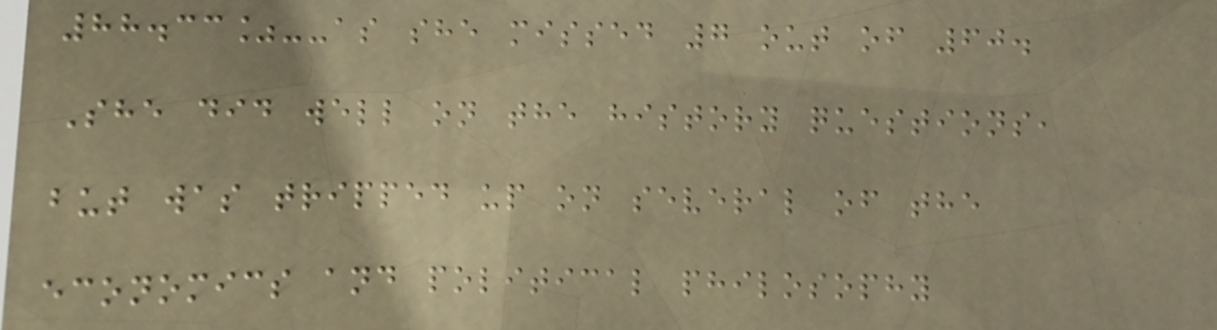88.33%--as she missed 7 out of 60.
She did well on the history questions,
but was tripped up on several of the
economics and political philosophy
